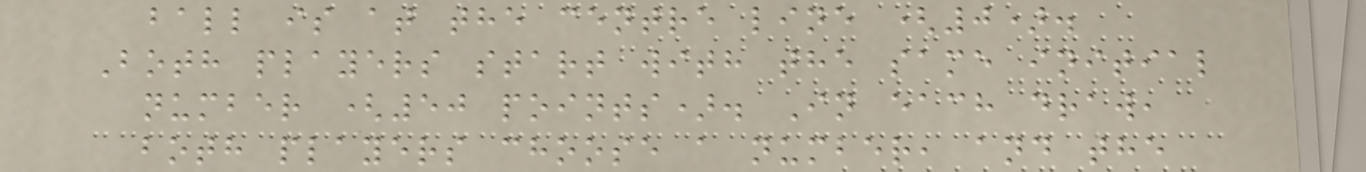ball is at the centre line (0).
Both players start with the same initial
number (50 points). In each draw,
both players choose a number, and the
